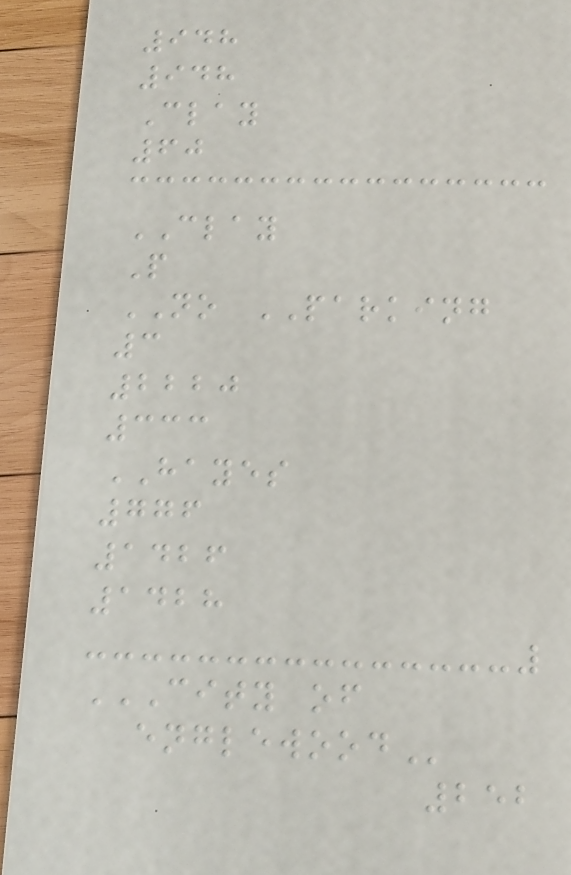948
948
Clay
60
CLAY
P
NO PARKING
3
2220
333
HAYES
776
1426
1428
CITY OF
ENGLEWOOD
252
